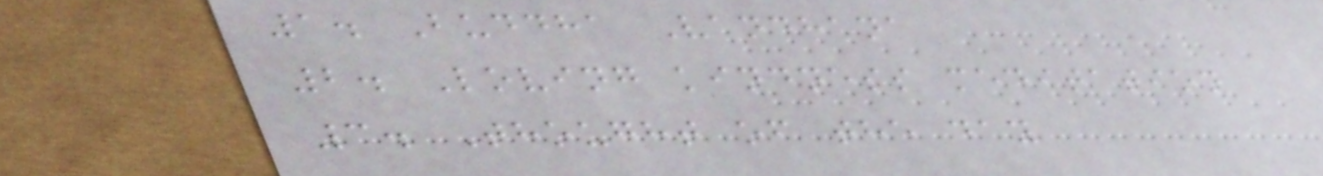1. Buddha Vandhana
2. Loving kindness meditation
3. Thought of the day
